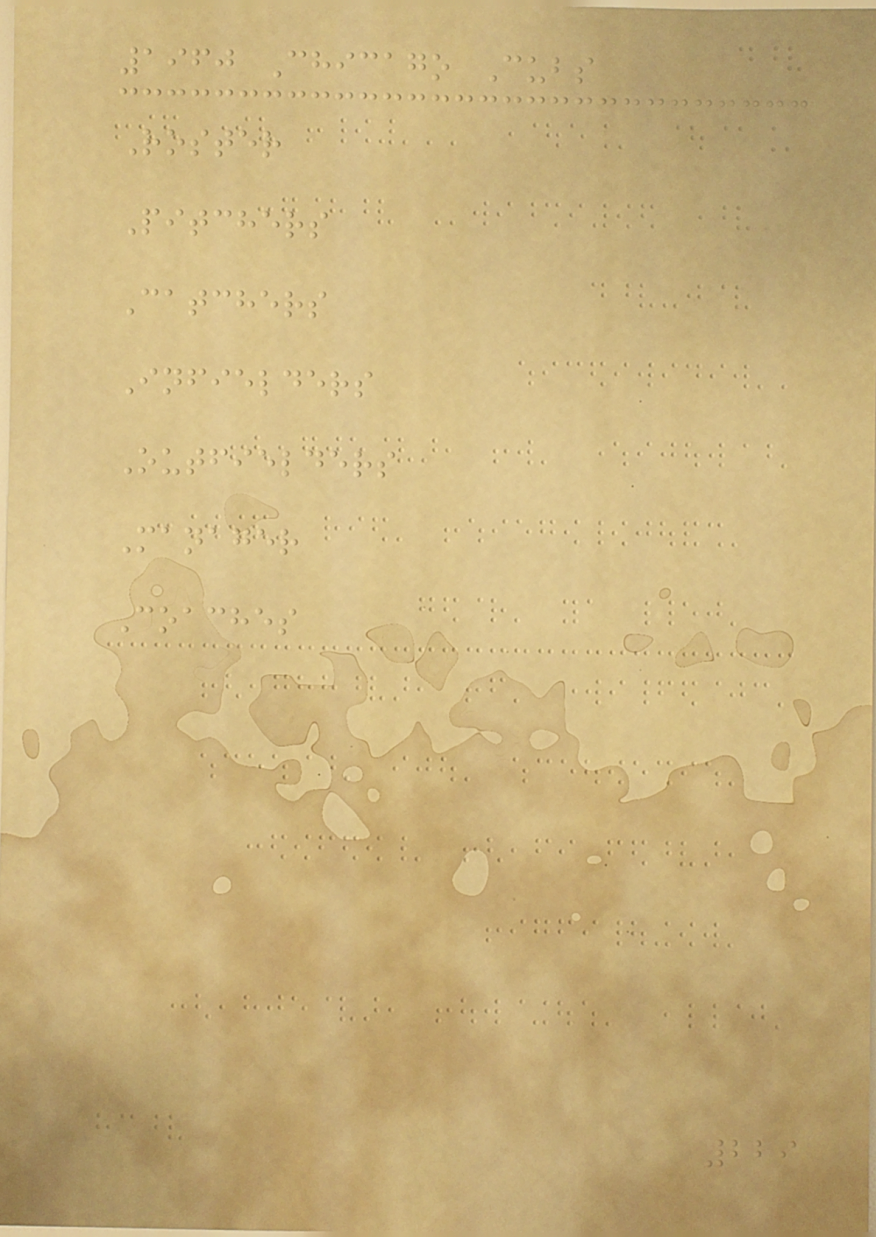1960 Chicago Cubs
Roster
Pitchers
Catchers
Infielders
Outfielders
Manager
Coaches
229
